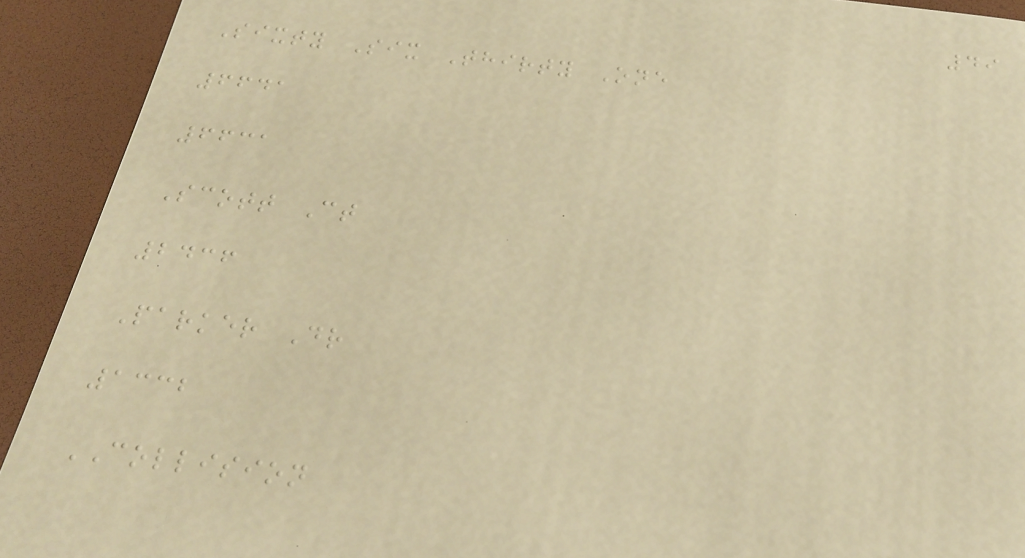49
Sixty Six Thirty One
6641
6631
Scott Ct
2436
Parker Dr
1332
COLLISION
